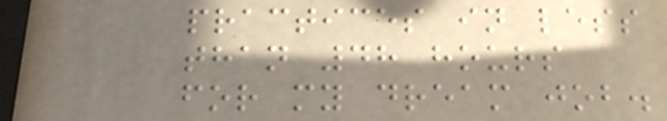practices in less
than 48 hours
for my dream job.
